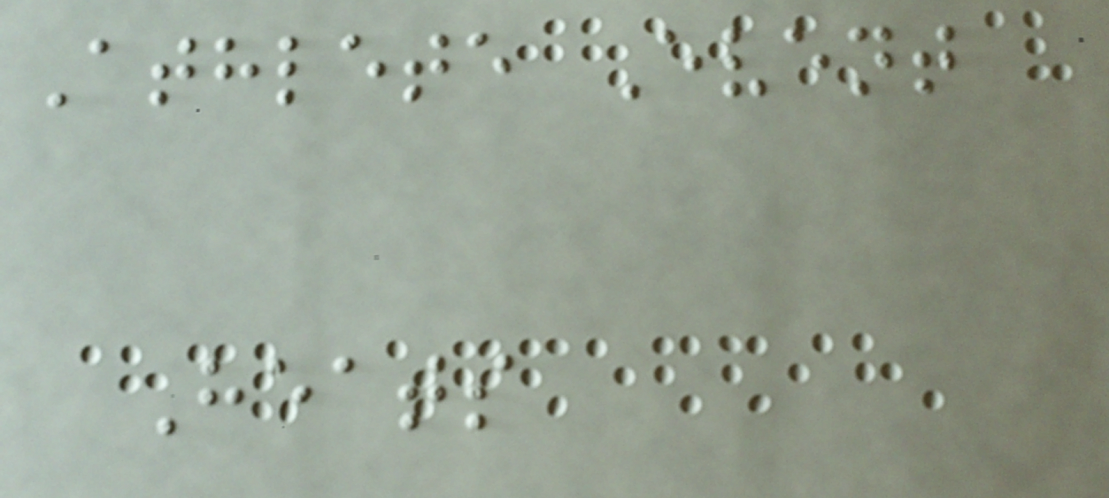Athlete Event
Heats
